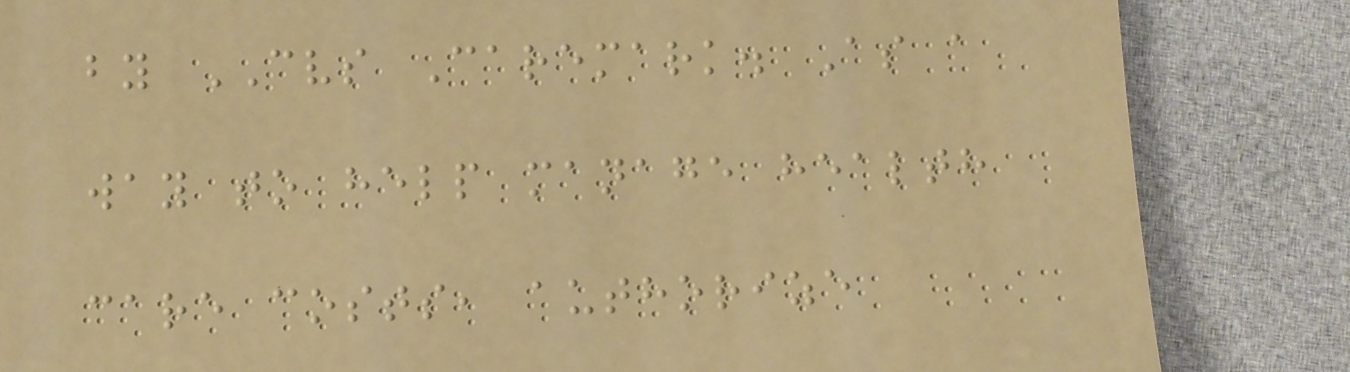by CVS Caremark. As a
way to help manage health
care costs, authorize
